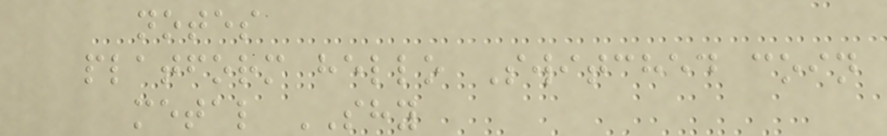notes
platform hello Switched coin
metal SHY
